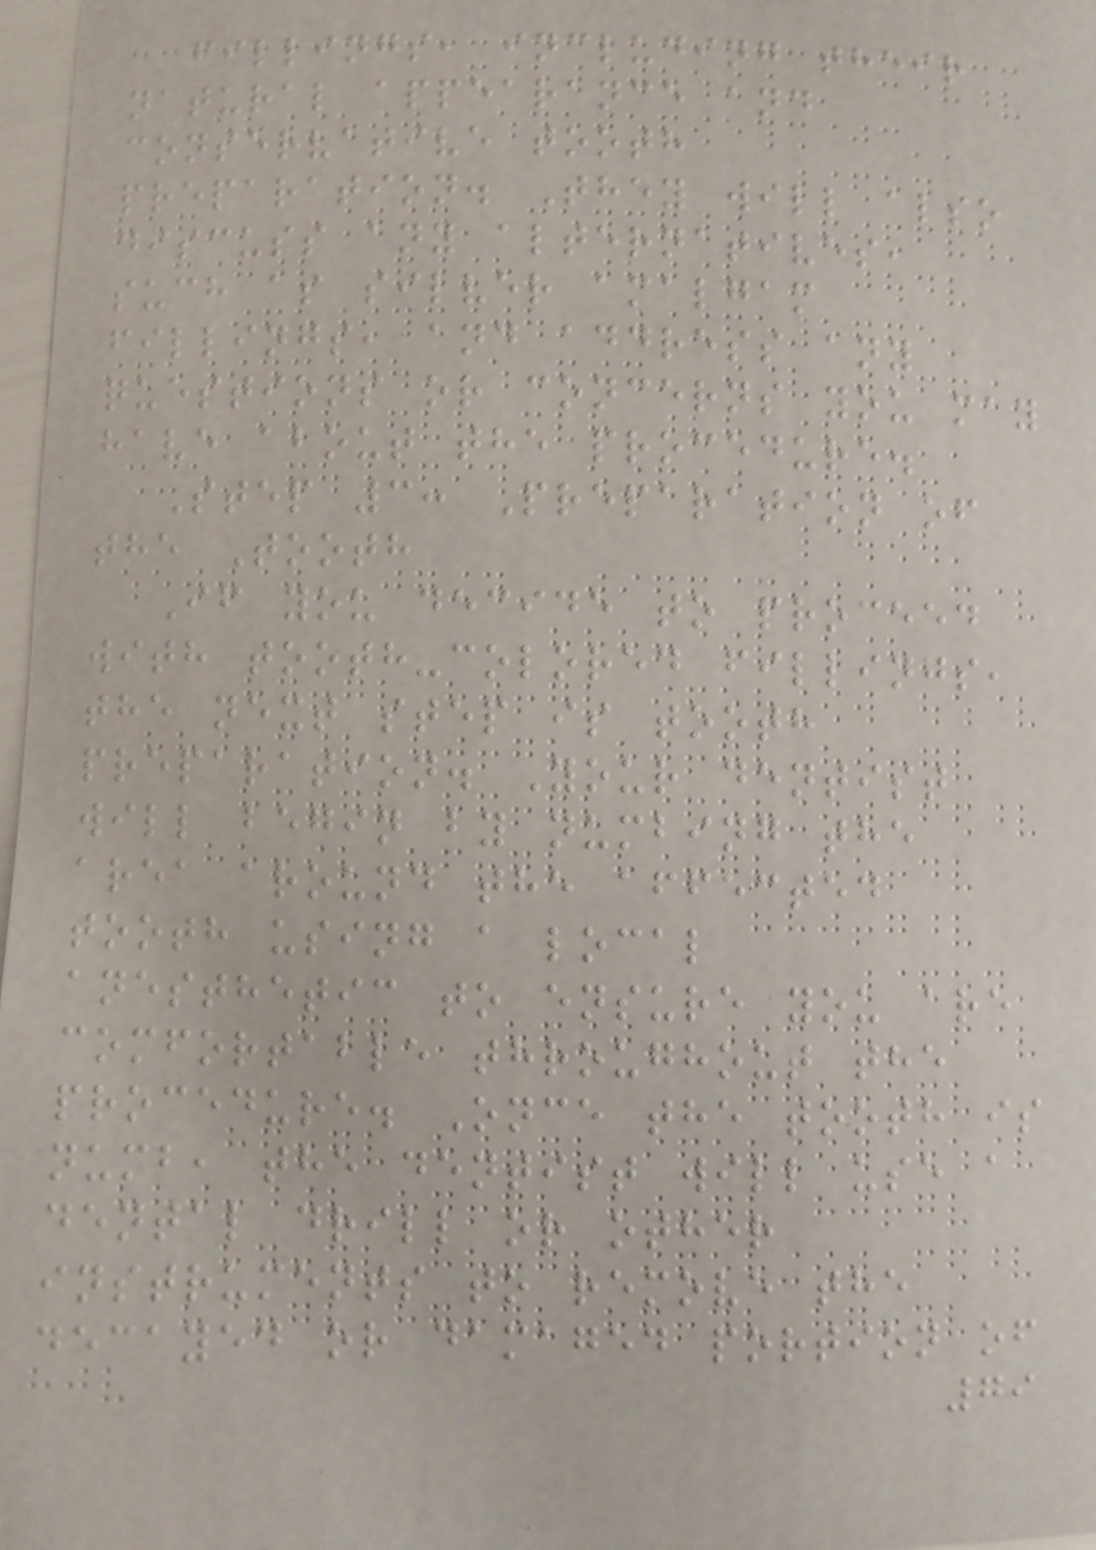fillings, including their
natural appearance and
conservative tooth
preparation. They will also
discuss any alternatives,
such as silver amalgam
fillings, and address any
questions or concerns you may
have about the procedure.
Step 3: Preparation of
the Tooth
If you decide to proceed
with tooth-colored fillings,
the next step is tooth
preparation. Your dentist
will begin by numbing the
area around the affected
tooth using a local
anesthetic to ensure you are
comfortable throughout the
procedure. Once the tooth is
numb, the dentist will use a
dental drill or other
instruments to remove the
decayed or damaged portion of
79
